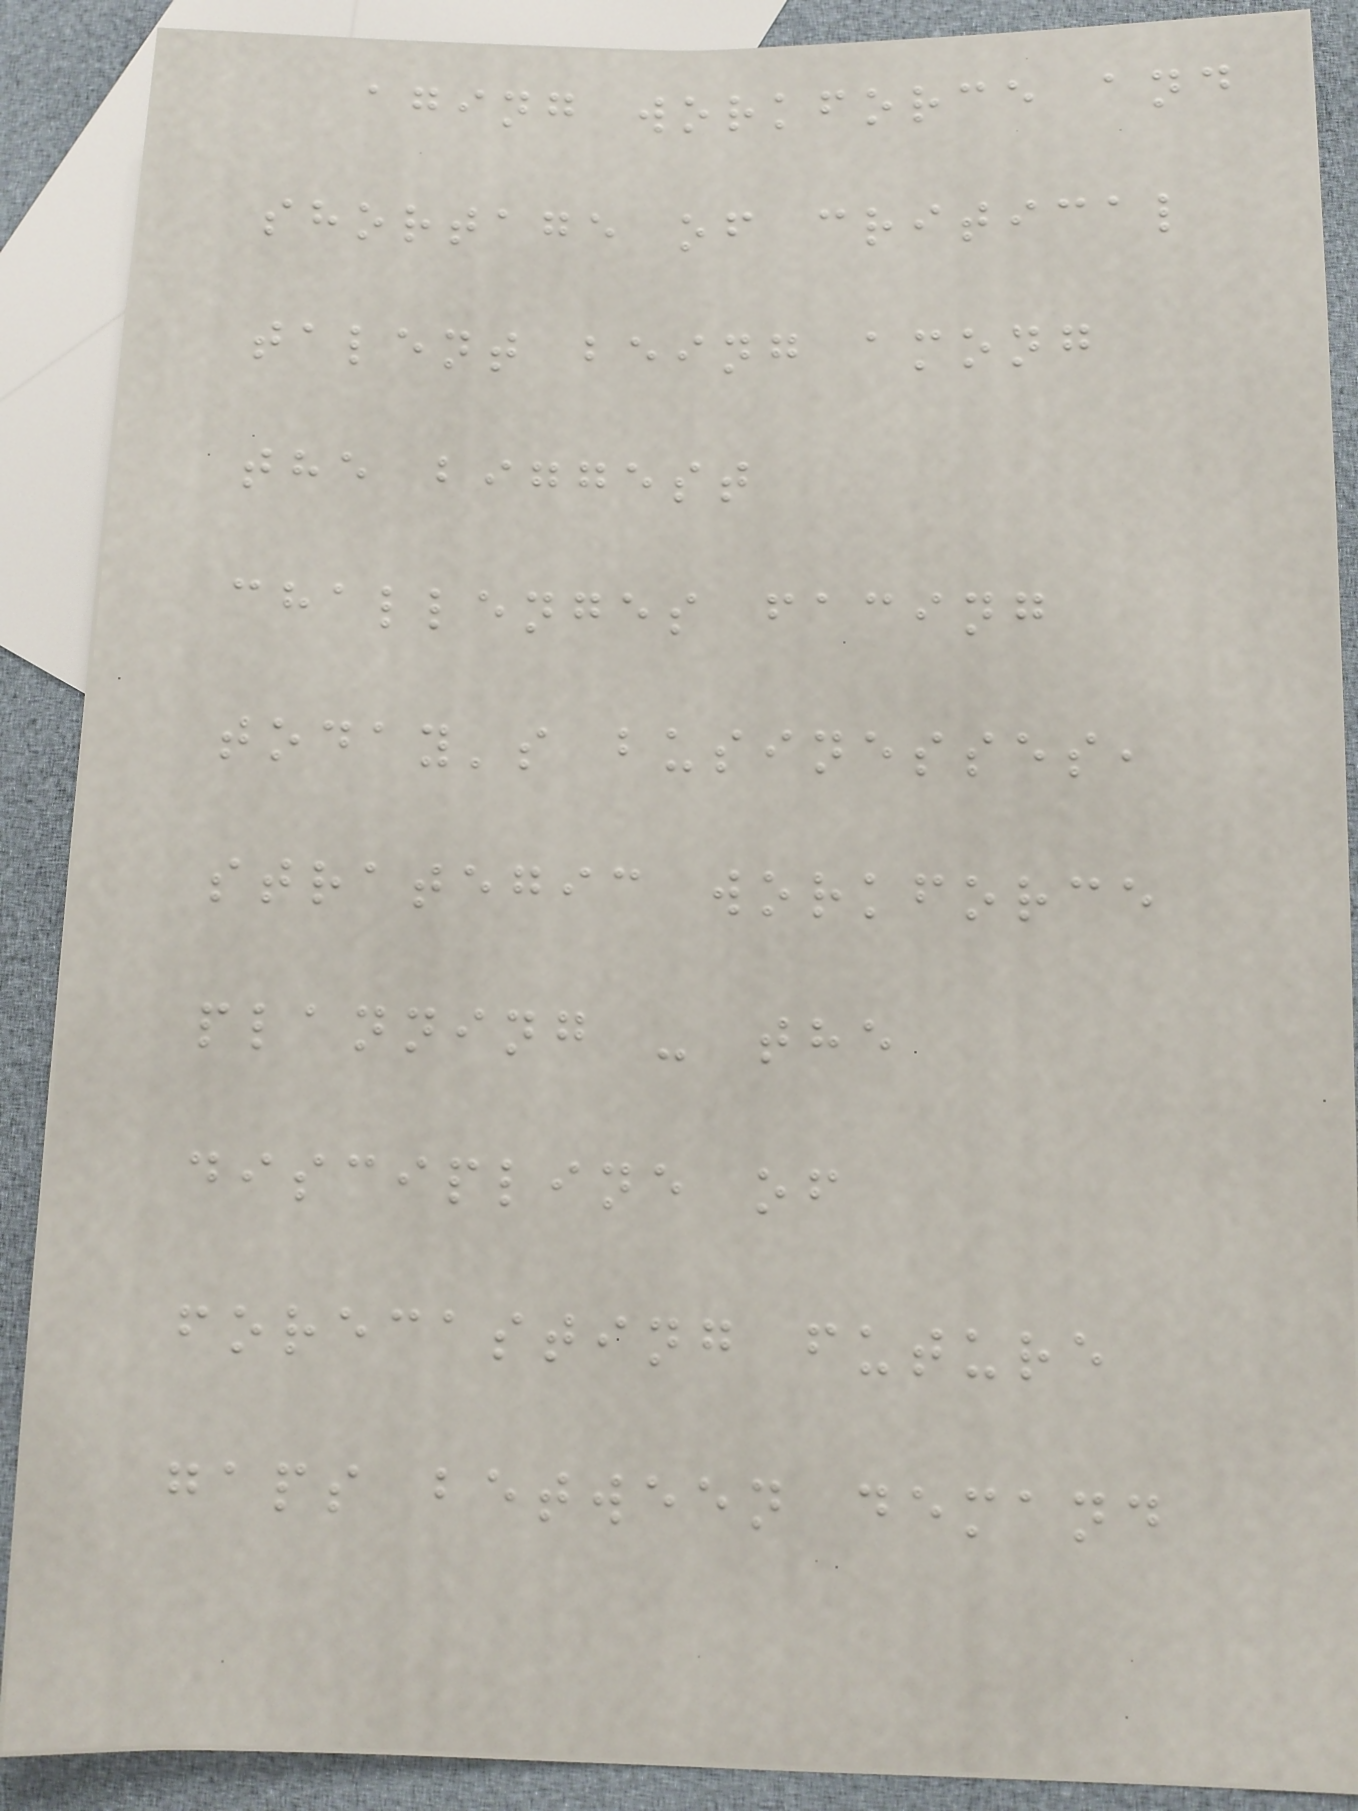aging workforce and
shortage of critical
talent being among
the biggest
challenges facing
today's businesses,
strategic workforce
planning - the
discipline of
forecasting future
gaps between demand
